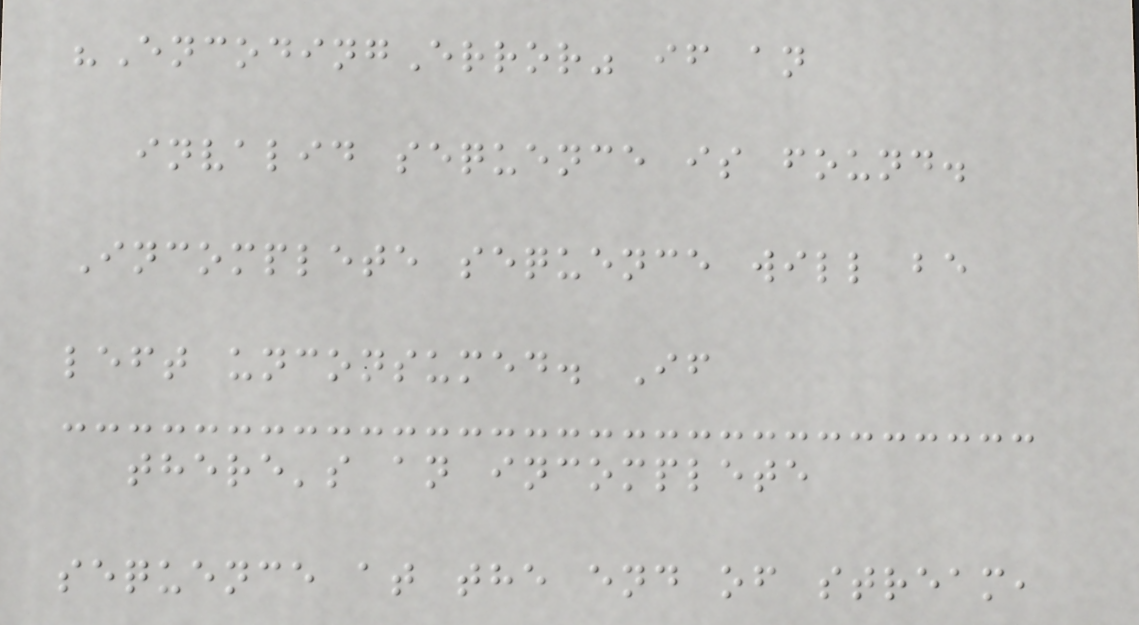"EncodingError" if an
invalid sequence is found.
Incomplete sequence will be
left unconsumed. If
there's an incomplete
sequence at the end of stream,
